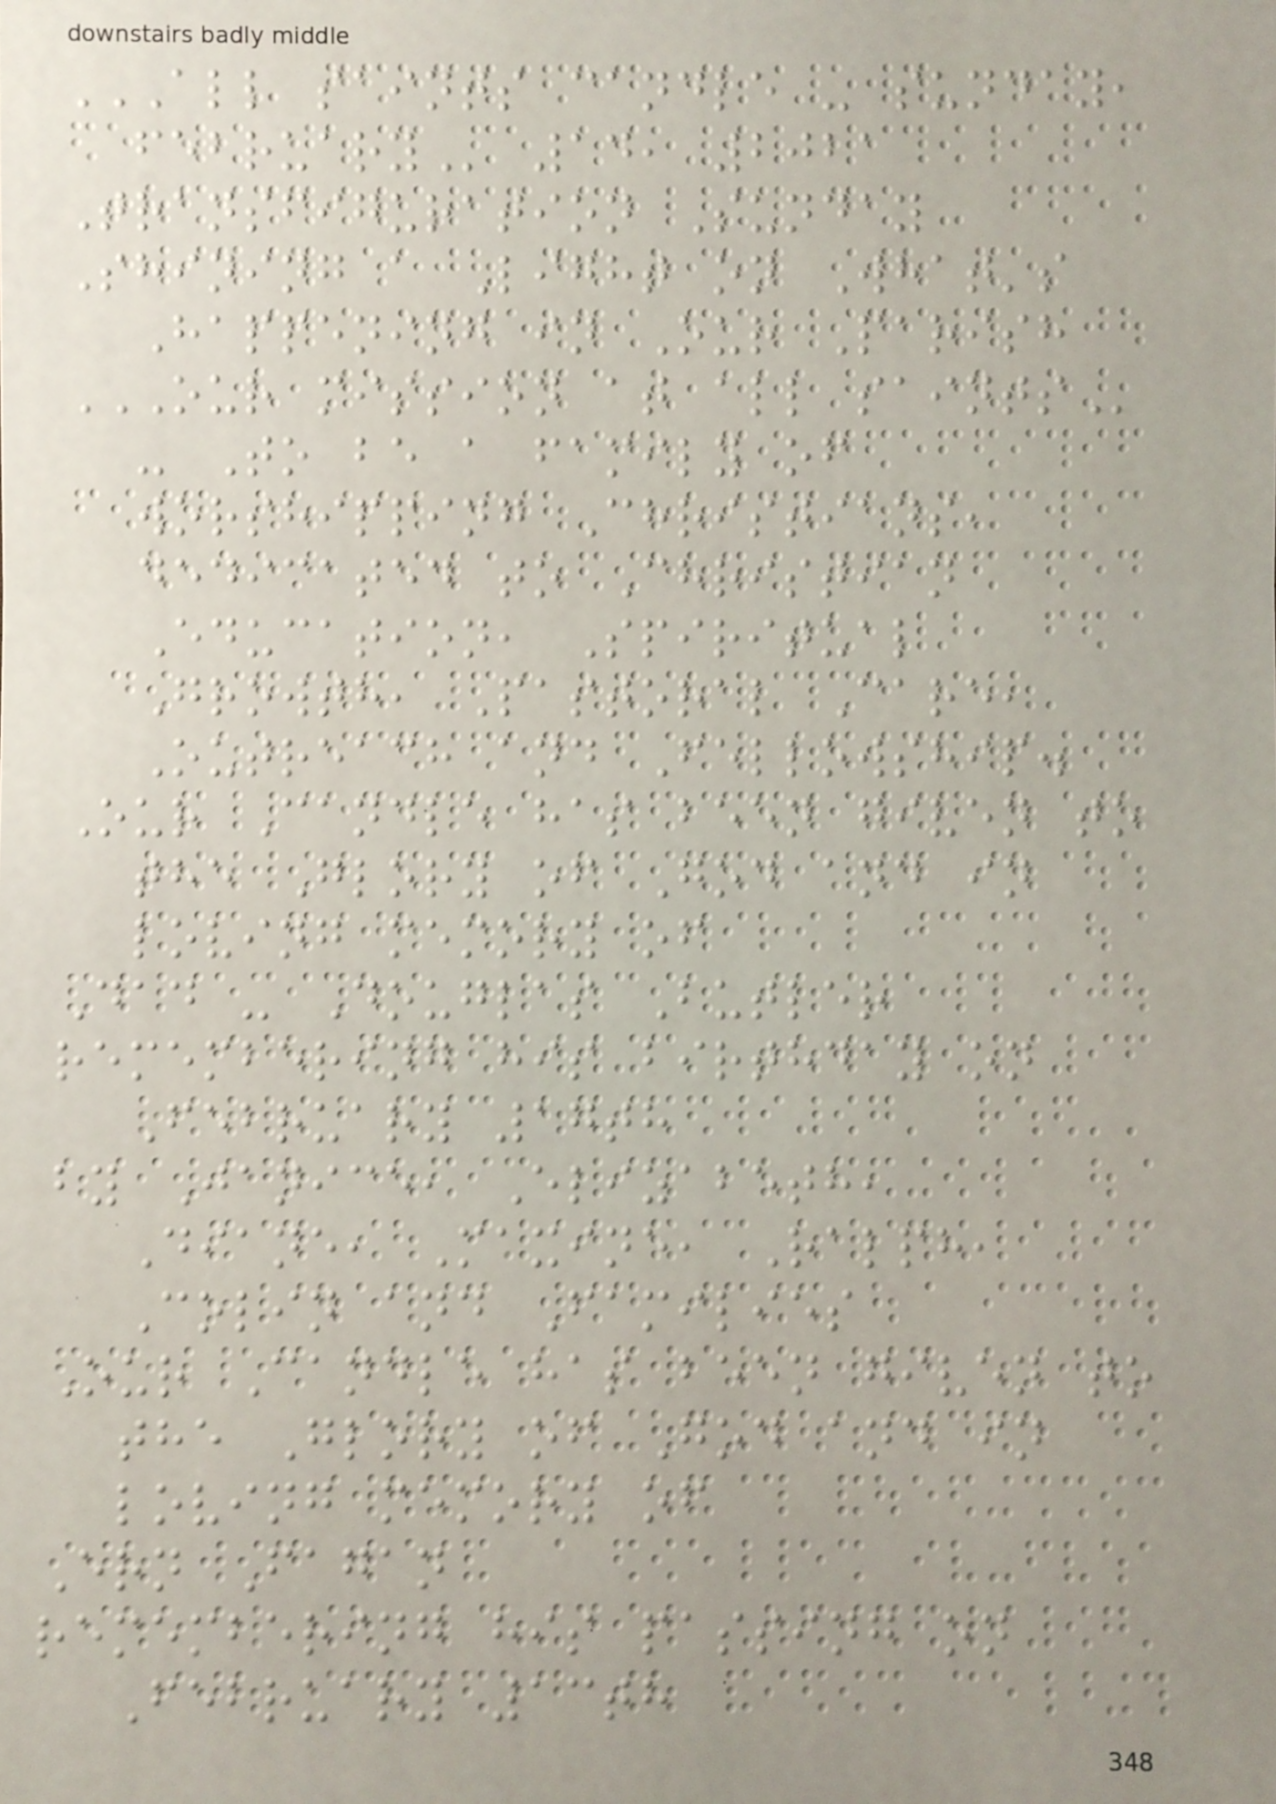ALL SAINTS CANDLE - SUNDAY,
FEBRUARY 14, 2021
Transfiguration Sunday
Shining a Light on What's
Happening in Our Parish
OUR MISSION AT ALL SAINTS
- To be a family of
worshipping Christians,
dedicated to Christian
Education, Spiritual
Growth, Pastoral Care,
Outreach and Fellowship.
Our Candle has been given to
the Glory of God and in
loving memory of
Dad - Douglas Butler
remembering his birthday on
February 17th
by Janice, Elizabeth,
Diane, Maxine, Ralph,
Colin and Families
Our Candle has been given to
the Glory of God and in
loving memory of
Ern Fagan
remembering his passing on
February 13th
